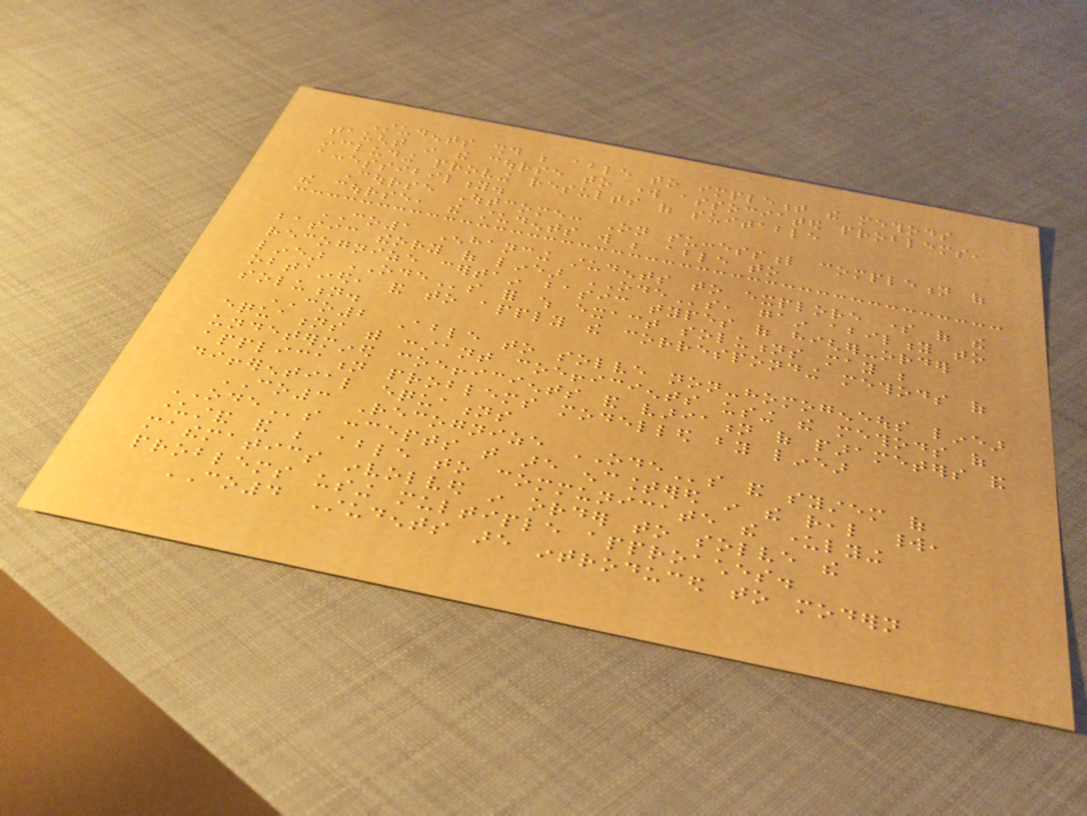Students should be able to implement the methods
taught in the course to work associated problems,
including proving results of suitable
accessibility.
Course Outcome: On successful completion of
the course, the students will be able to
CO1 Enhancing students to explore some of the
basic theory of linear ODEs, gain ability to
recognize certain basic types of higher-order
linear ODEs for which exact solutions may be
obtained, and to apply the corresponding methods of
solution.
CO2 Able to solve non-homogeneous linear
equations with constant coefficients using the methods of
undetermined coefficients and variation of parameters and
application problems modelled by linear
differential equations
CO3 Recognize ODEs and system of
ODEs concepts that are encountered in the real world,
understand and be able to communicate the underlying
mathematics involved in order to solve the
problems using multiple approaches.
CO4 Students are introduced to modern
